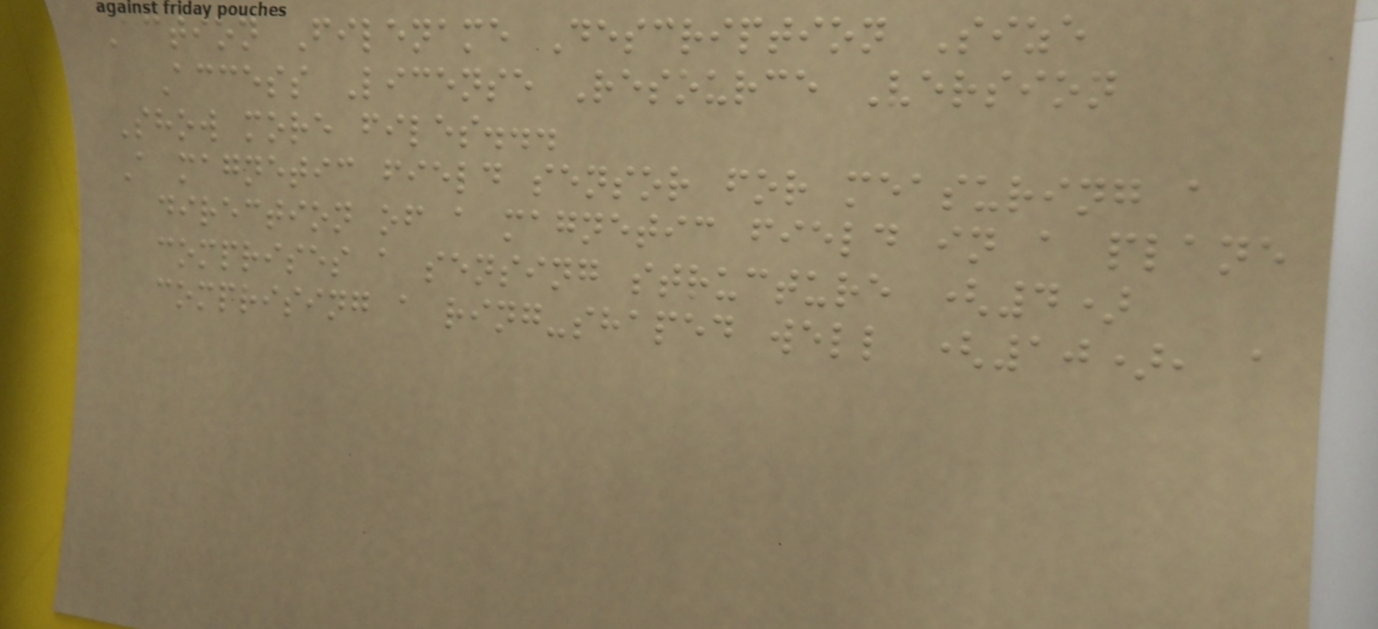Action Filename Description Size
Access License Resource Version
Show more files...
A magnetic field sensor for measuring a
direction of a magnetic field in a plane
comprises a sensing structure (4)
comprising a ring-shaped well (10), a
